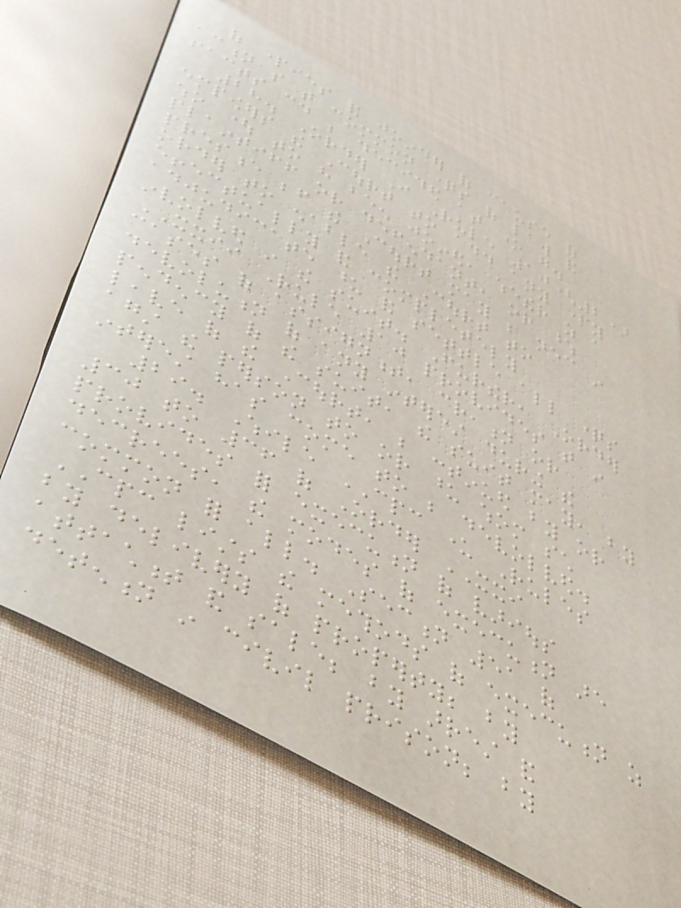of parties and joinder of cause of
action so that common questions of law and
facts could be decided at one go.
28. Order I Rule 10(2)
empowers the Court to add any party
who ought to have been joined, whether as a
plaintiff or defendant, or whose
presence before the Court may be necessary in
order to enable the Court to
effectually and completely
adjudicate upon and settle all questions
involved in the suit. Further, Order
XXII Rule 10 provides that in
cases of assignment, creation or
devolution of any interest during the
pendency of the suit, the suit may, by
leave of the Court, be continued by or
against the person to or upon whom such
interest has come to be devolved.
29. While CPC under Rules
30 to 36 of Order XXI
provides for execution of various
decrees, the modes of execution are
common for all. Section 51 of
CPC lists the methods of execution as
by delivery of property; by
attachment and sale; by arrest and
detention in civil prison; by
